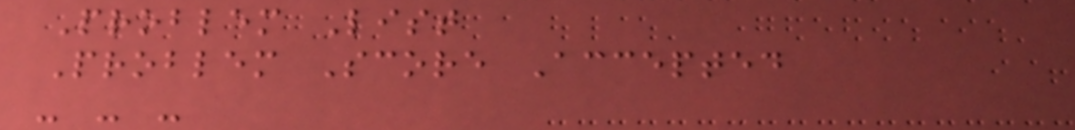Problem List
Problem Score Accepted
- - -
